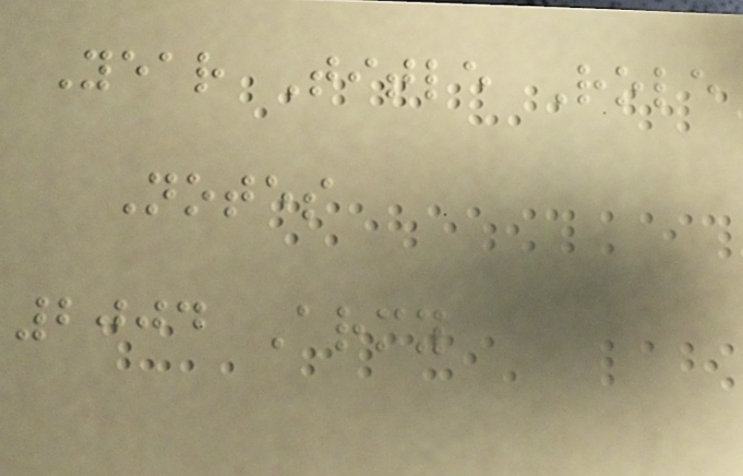Year Title Role
Notes
2004 Army
